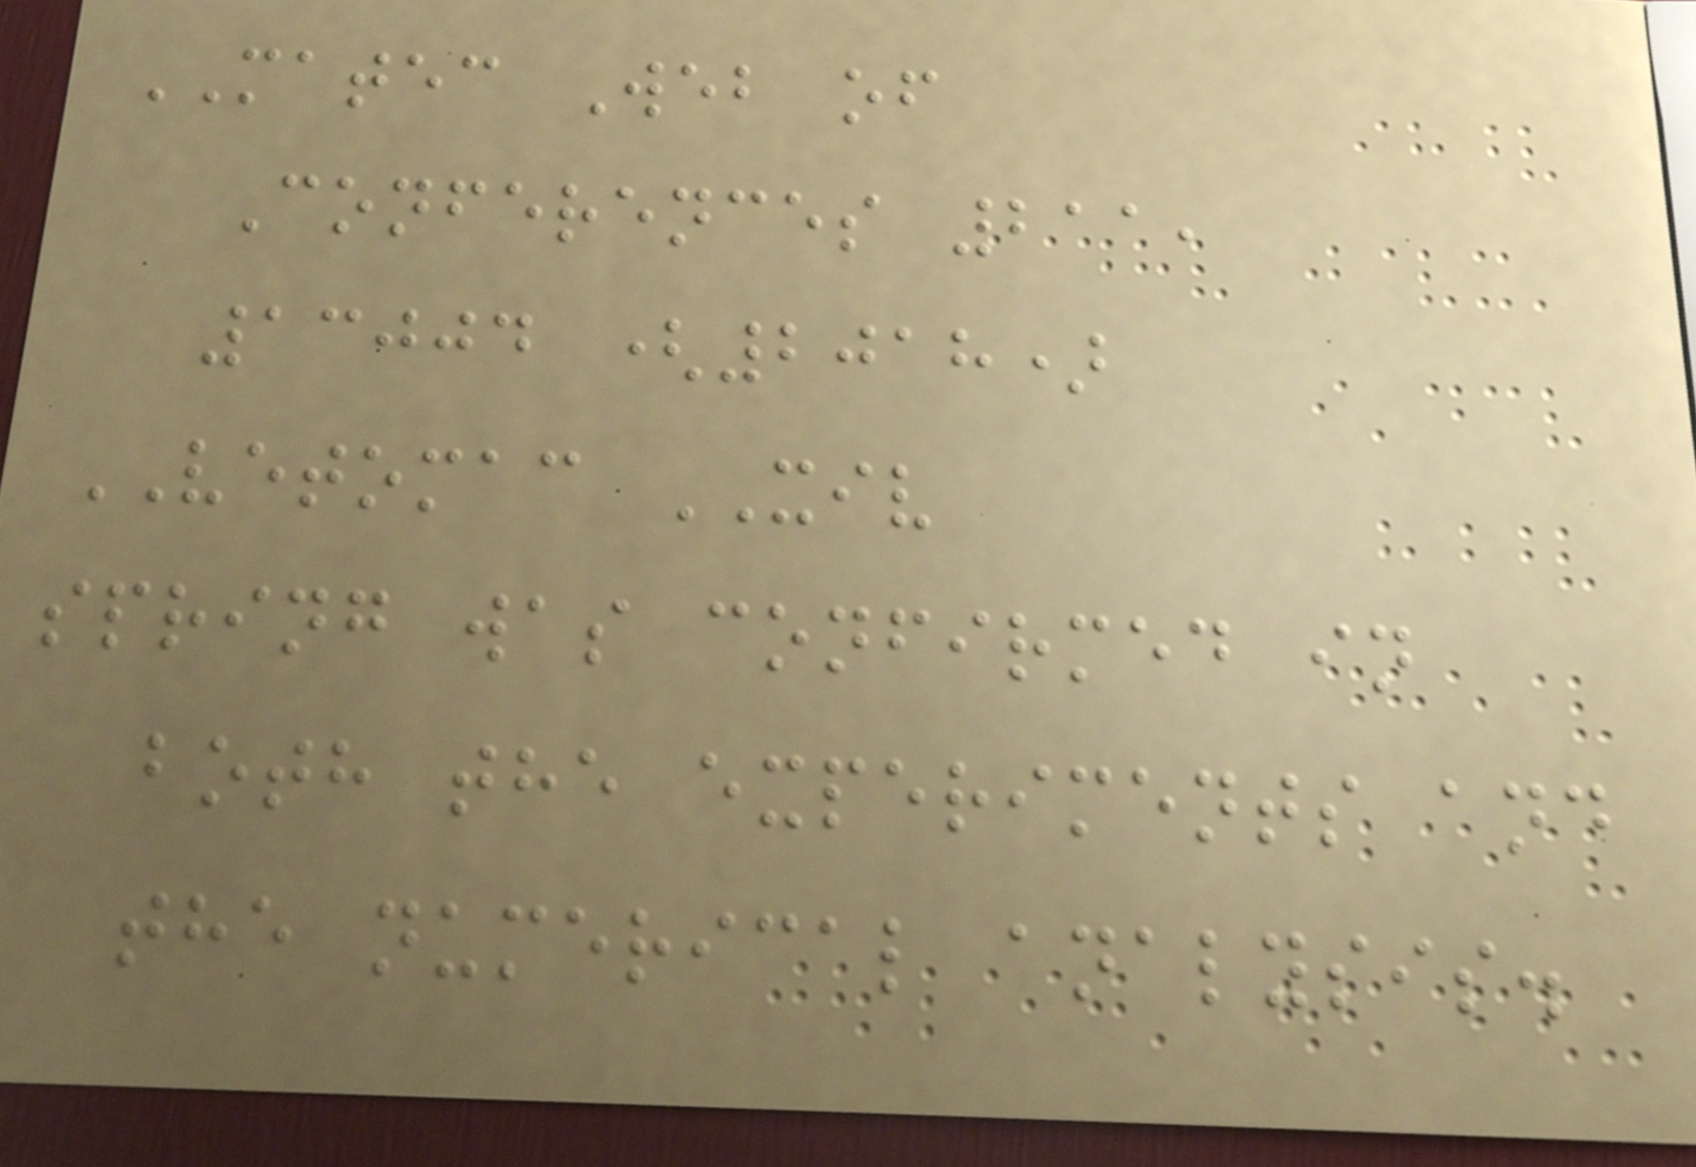MATEC Web of
Conferences 211,
13004 (2018)
VETOMAC XIV
spring was confirmed in
both the experiments and
the numerical analysis.
